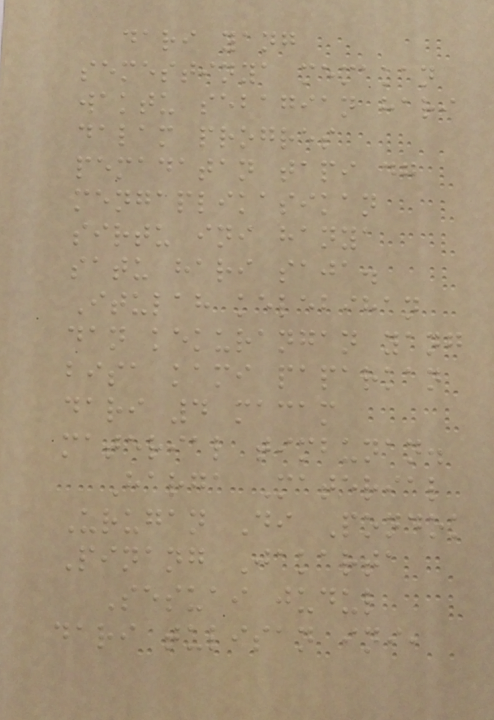dari yang
semestinya memakan
waktu sebagian hari
dalam progres
pemadatan tapi dg
mengaplikasikan
sirtu ini hanya
satu hari saja.
Itulah kelebihan
dan kekurangan yang
bisa kami paparkan
dari 4 macam
material timbunan.
Harga Material
Urugan Di Pondok
Pinang Jakarta
Sesuai judul
dari tulisan ini,
